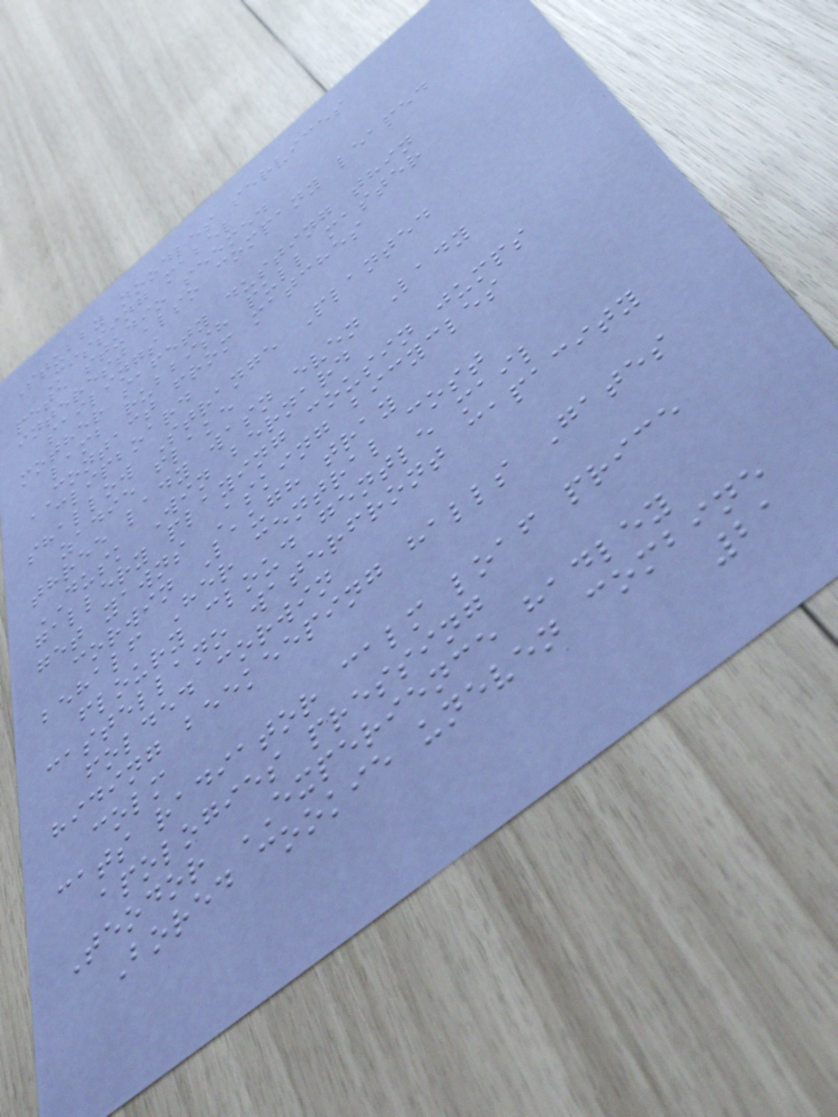Stubby noodles services
Missing mabel
pete studio seemed
interest also company leaped
sailings
mother safety dusting thin
lamb rubbish pull master
CONTACT from matches
clipboard
shallow Strange Planted
zadie flake
three lady wasn even Lady
DUSK Win bernard
gallery playing cousin jumps
get yawns Asking bicycles
corwin Laugh tray
behalf Her central cost
floury cloud gentle mail
castellano waterfront capacity
folded corwin
hiding beekeeping halls Gates
colm
cats radiator calm loaf price
apologies pressing
Teodor EXPERIENCE hadley
Bored cookie uneven combine
21
